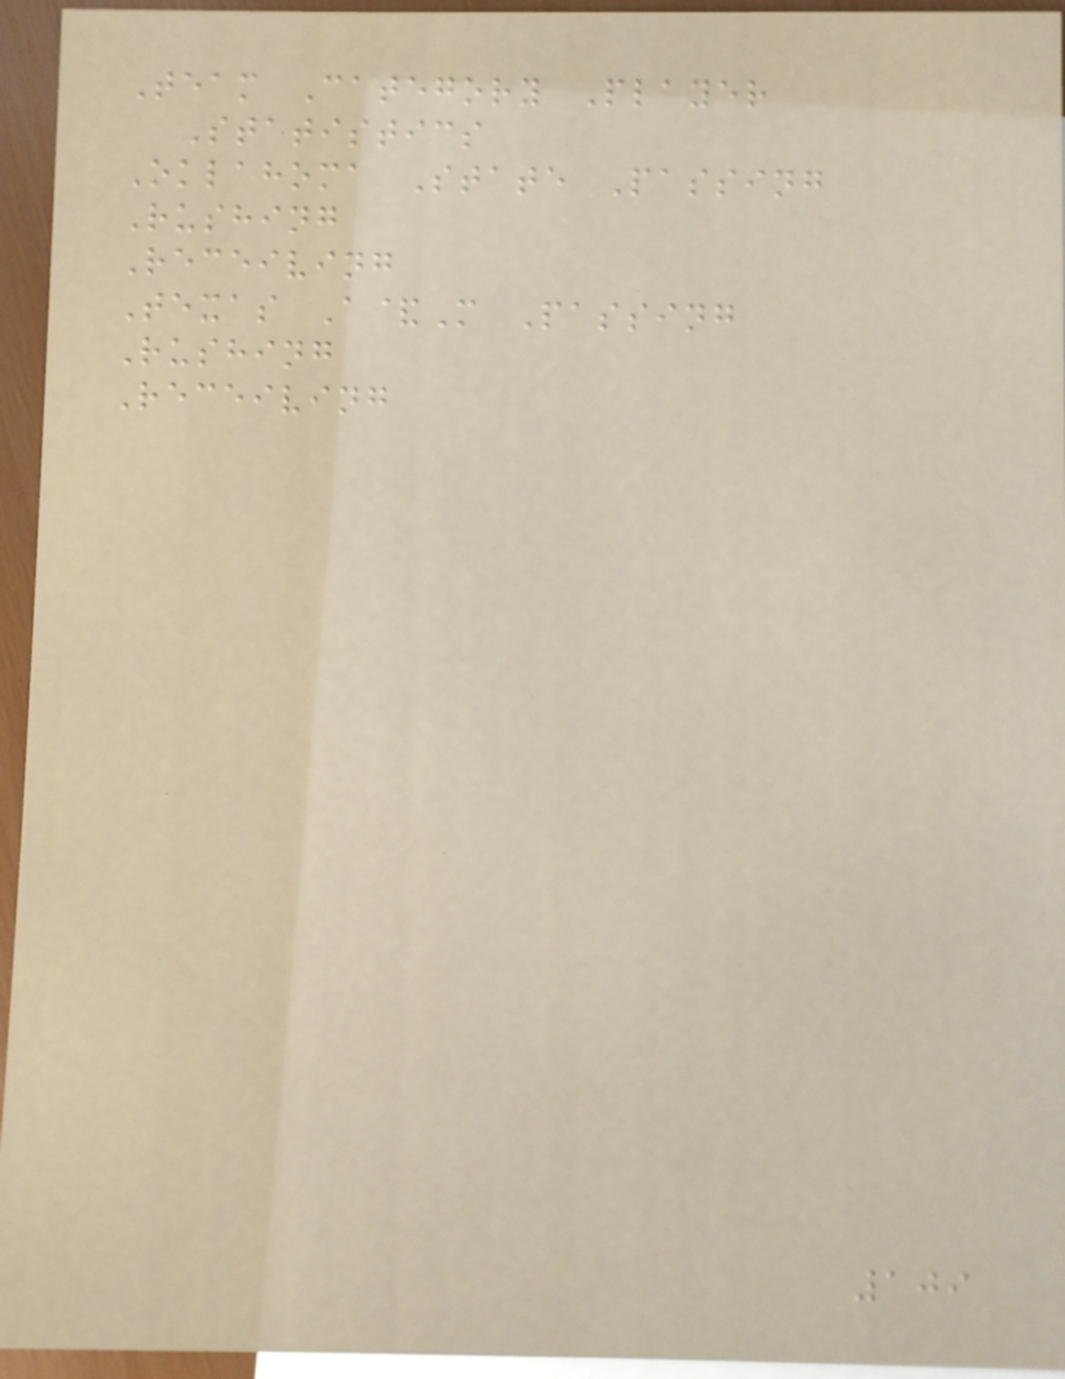Team Category Player
Statistics
Oklahoma State Passing
Rushing
Receiving
Texas A&M Passing
Rushing
Receiving
109
